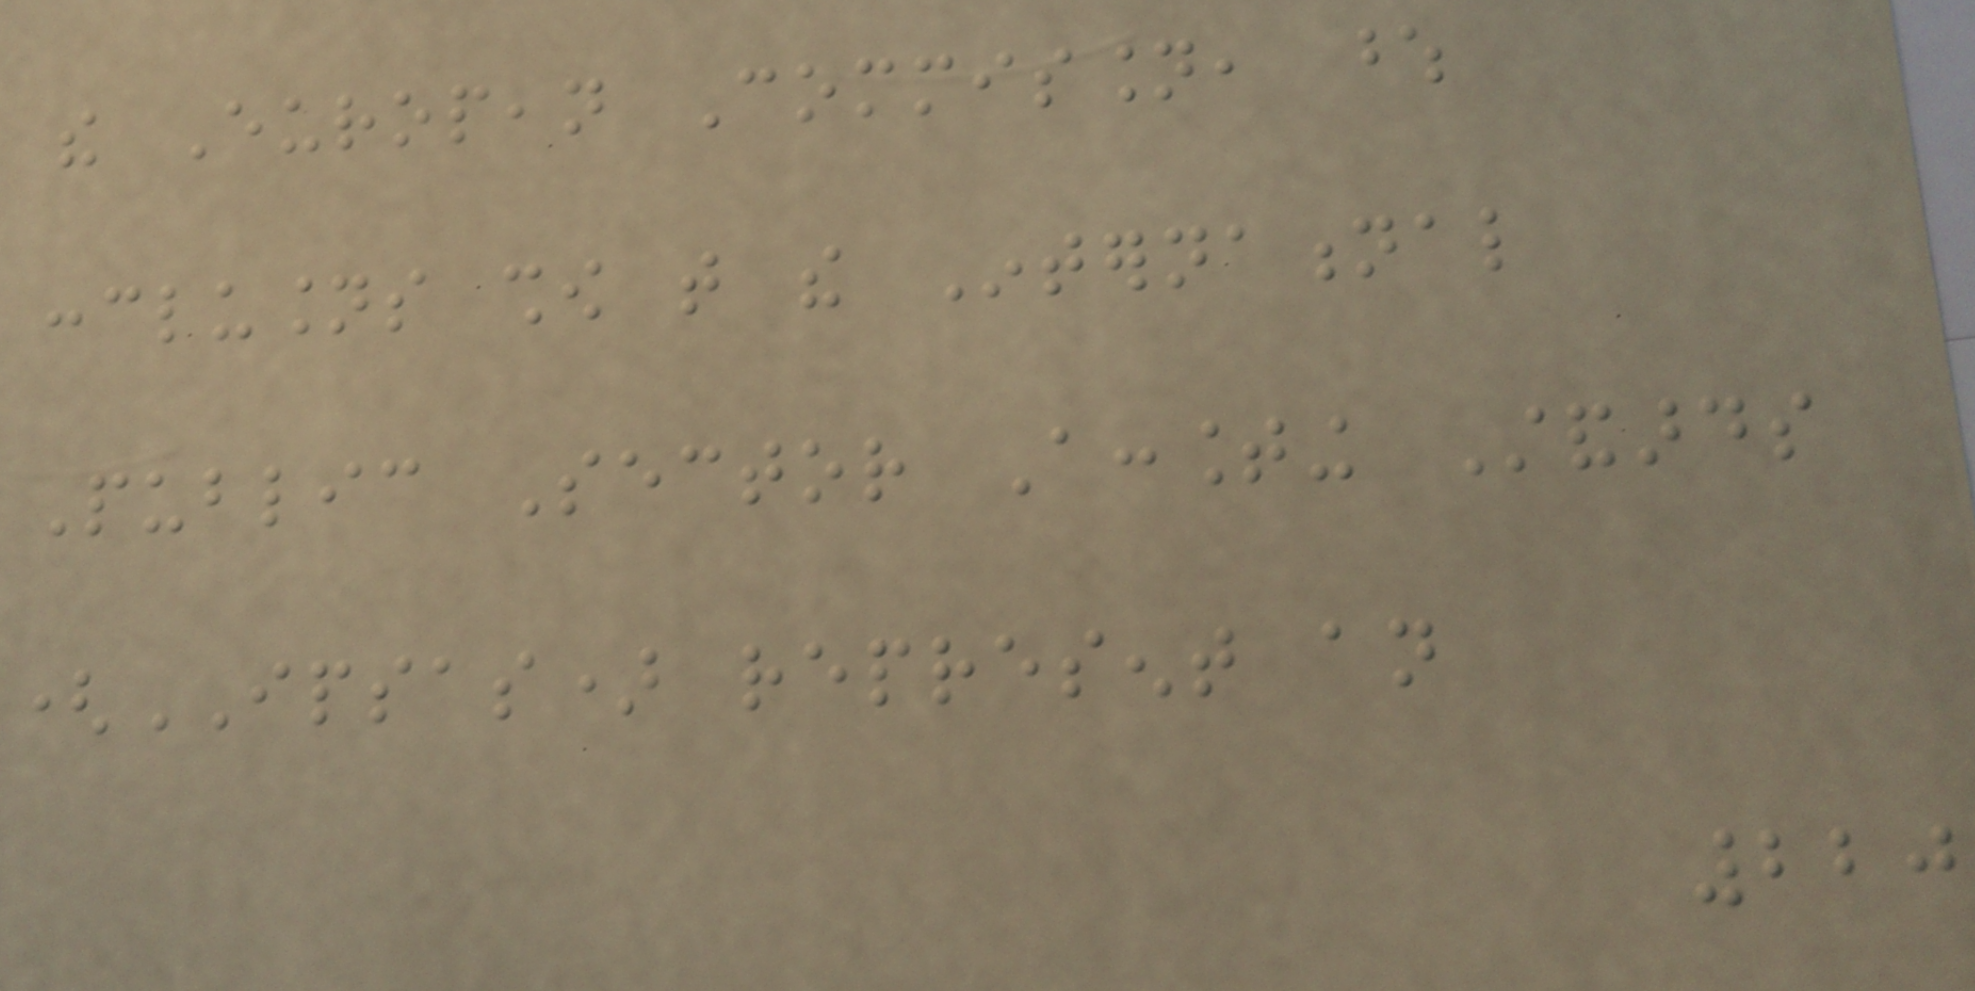the European Commission, whose
conclusions show that the International
Public Sector Accounting Standards
(IPSAS) represent an
220
